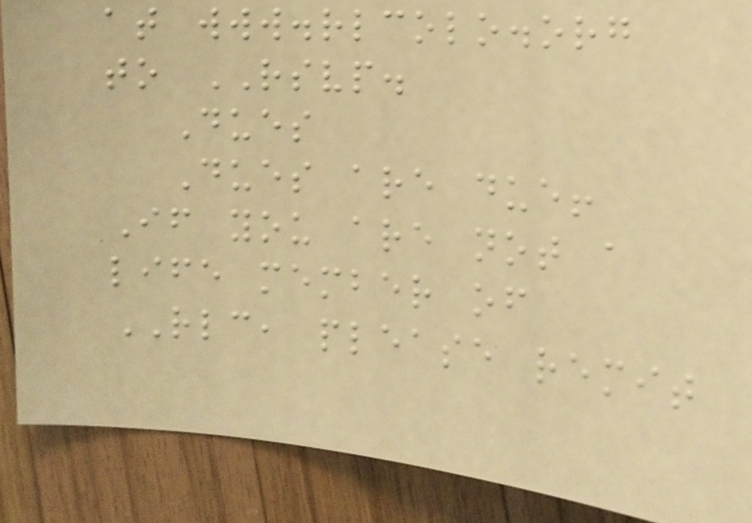at www.rlcolo.org
to RSVP.
Dues
Dues are due!
If you are not a
life member of
RLC, please remit
